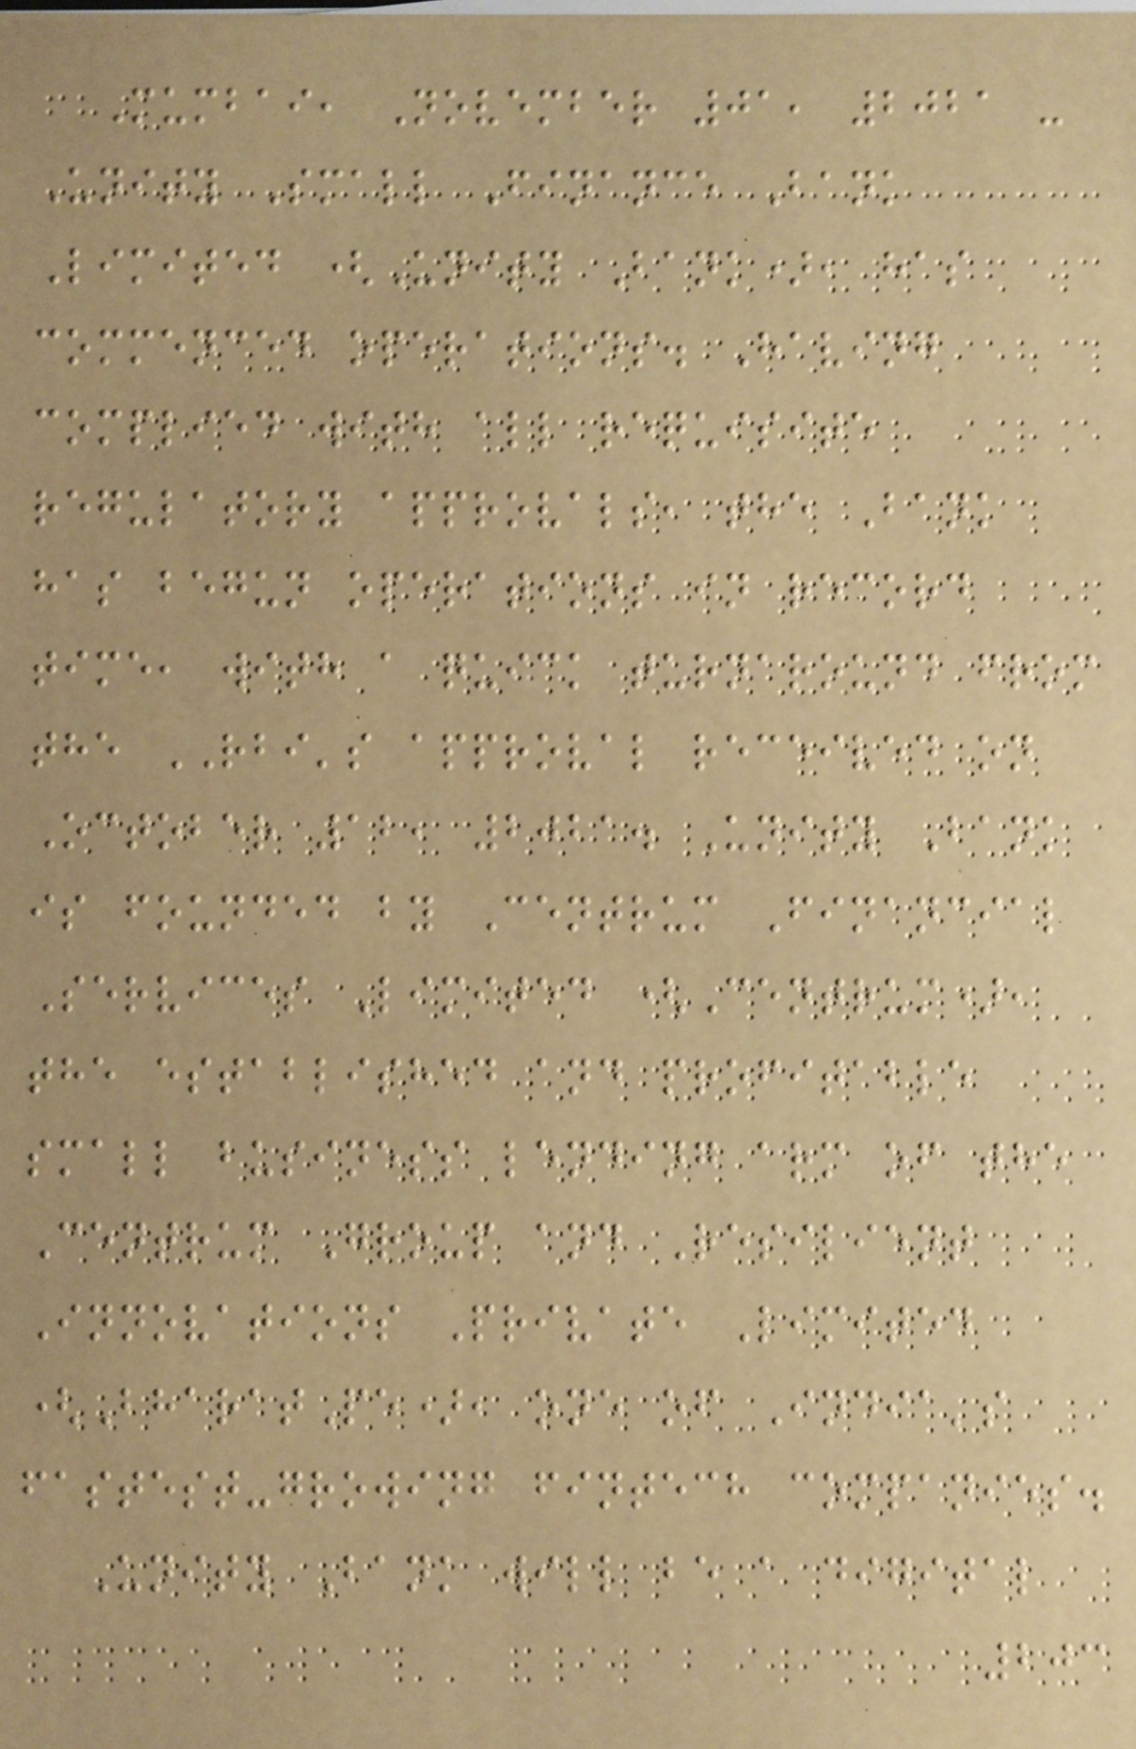Mumbai, November 01, 2021 -
Unity Small Finance Bank
Limited (Unity Bank), has
commenced operations. Having
complied with all requisite
regulatory approvals, the Bank
has begun operations in record
time, with a quick turnaround from
the RBI's approval received on
October 12, 2021. Unity Bank
is founded by Centrum Financial
Services Limited (Centrum),
the established and profitable
small business lending arm of the
Centrum Group and Resilient
Innovations Private Limited
(BharatPe), one of India's
fastest-growing fintech companies.
Unity Bank will be a digital
203
